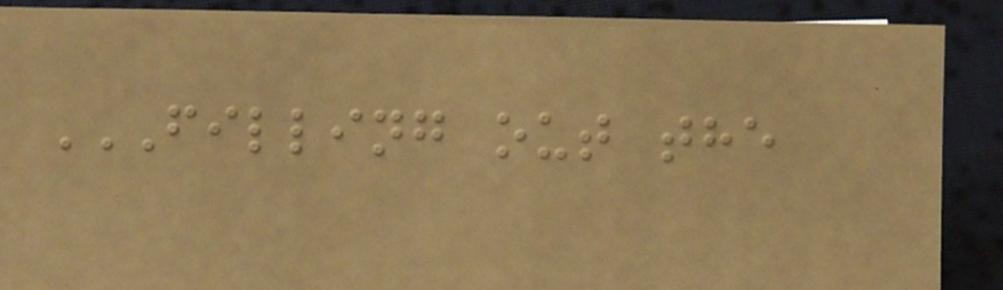FILLING OUT THE
